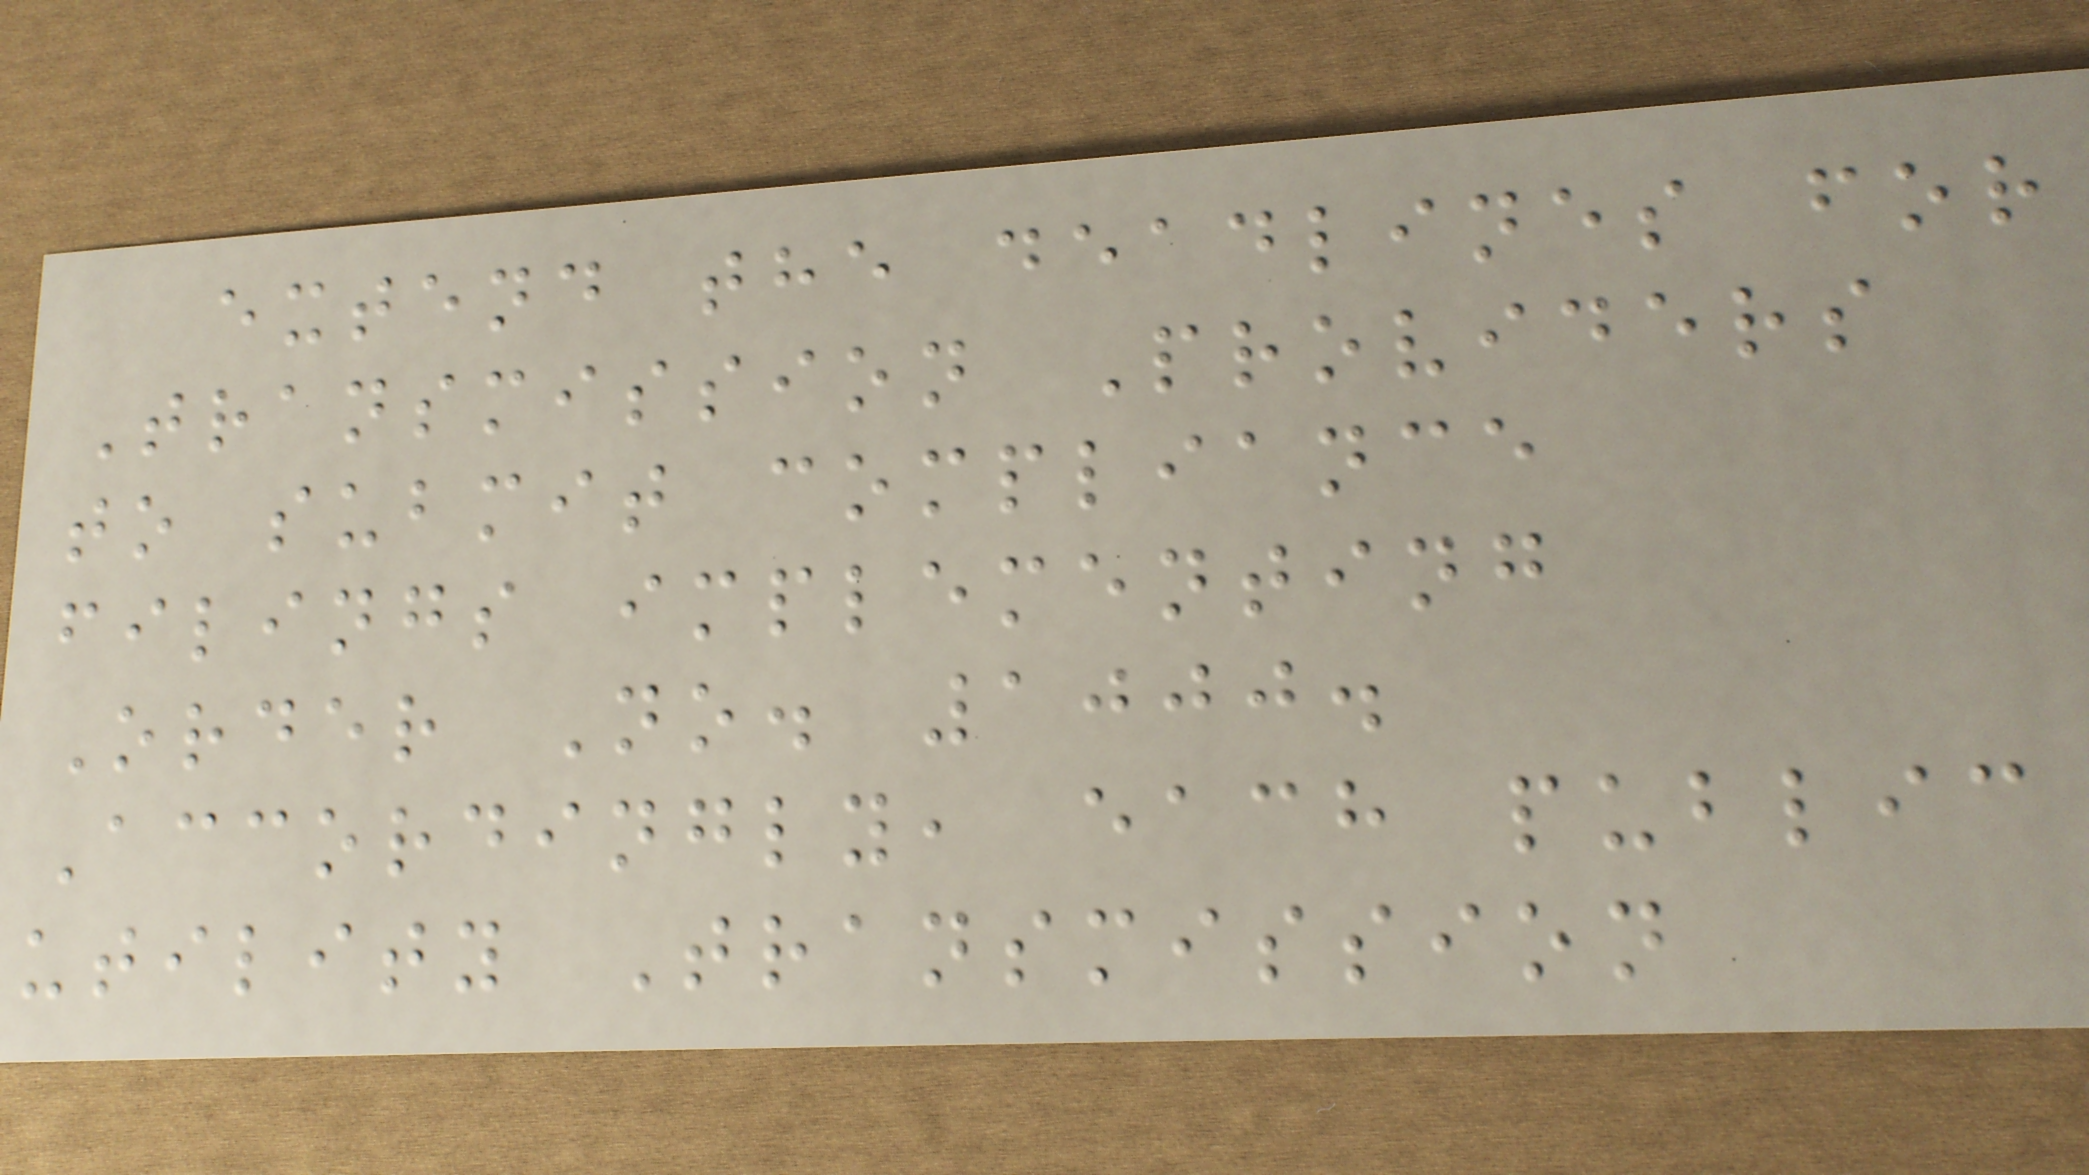extend the deadlines for
Transmission Providers
to submit compliance
filings implementing
Order No. 1000.
Accordingly, each public
utility Transmission
